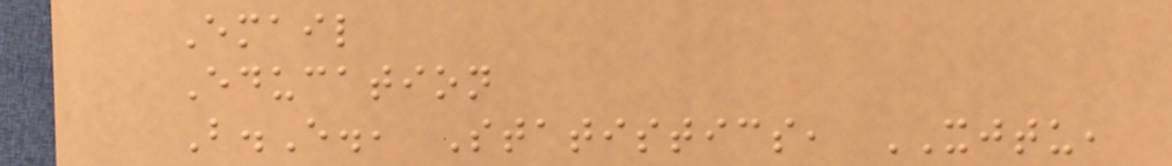Email
Education
B.E., Statistics, XJTU,
